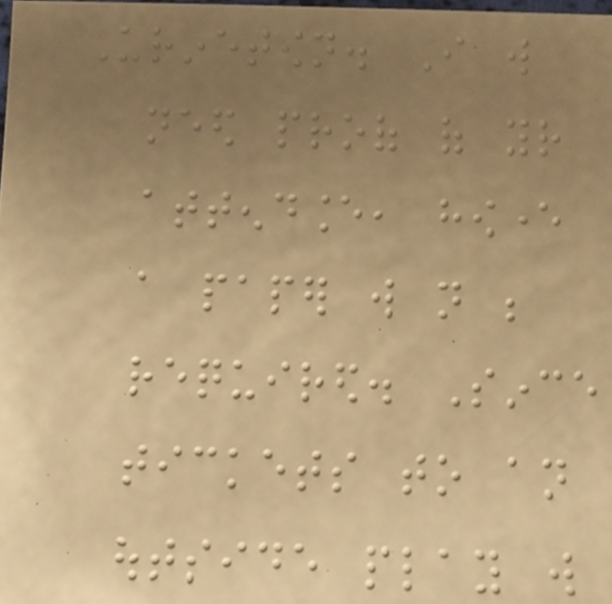Urinetown. I will
need proof of your
attendance, however
a paper will not be
required. Since
tickets to an
outside play will
